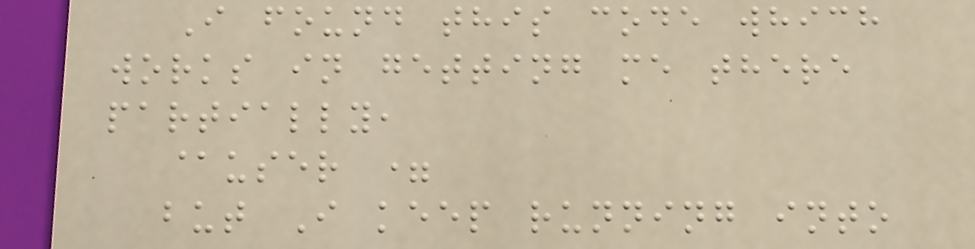I found this code which
works in getting me there
partially,
@user =
but I keep running into
